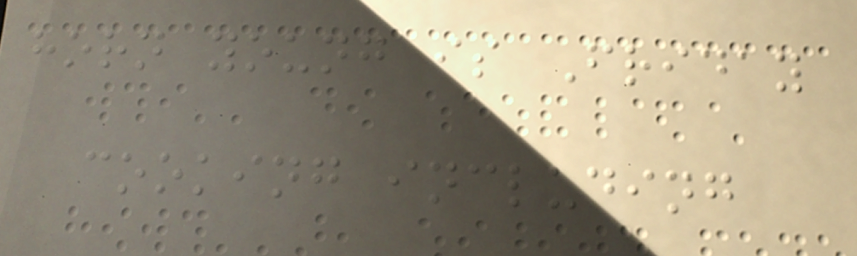horn young is Friday
cooking including
